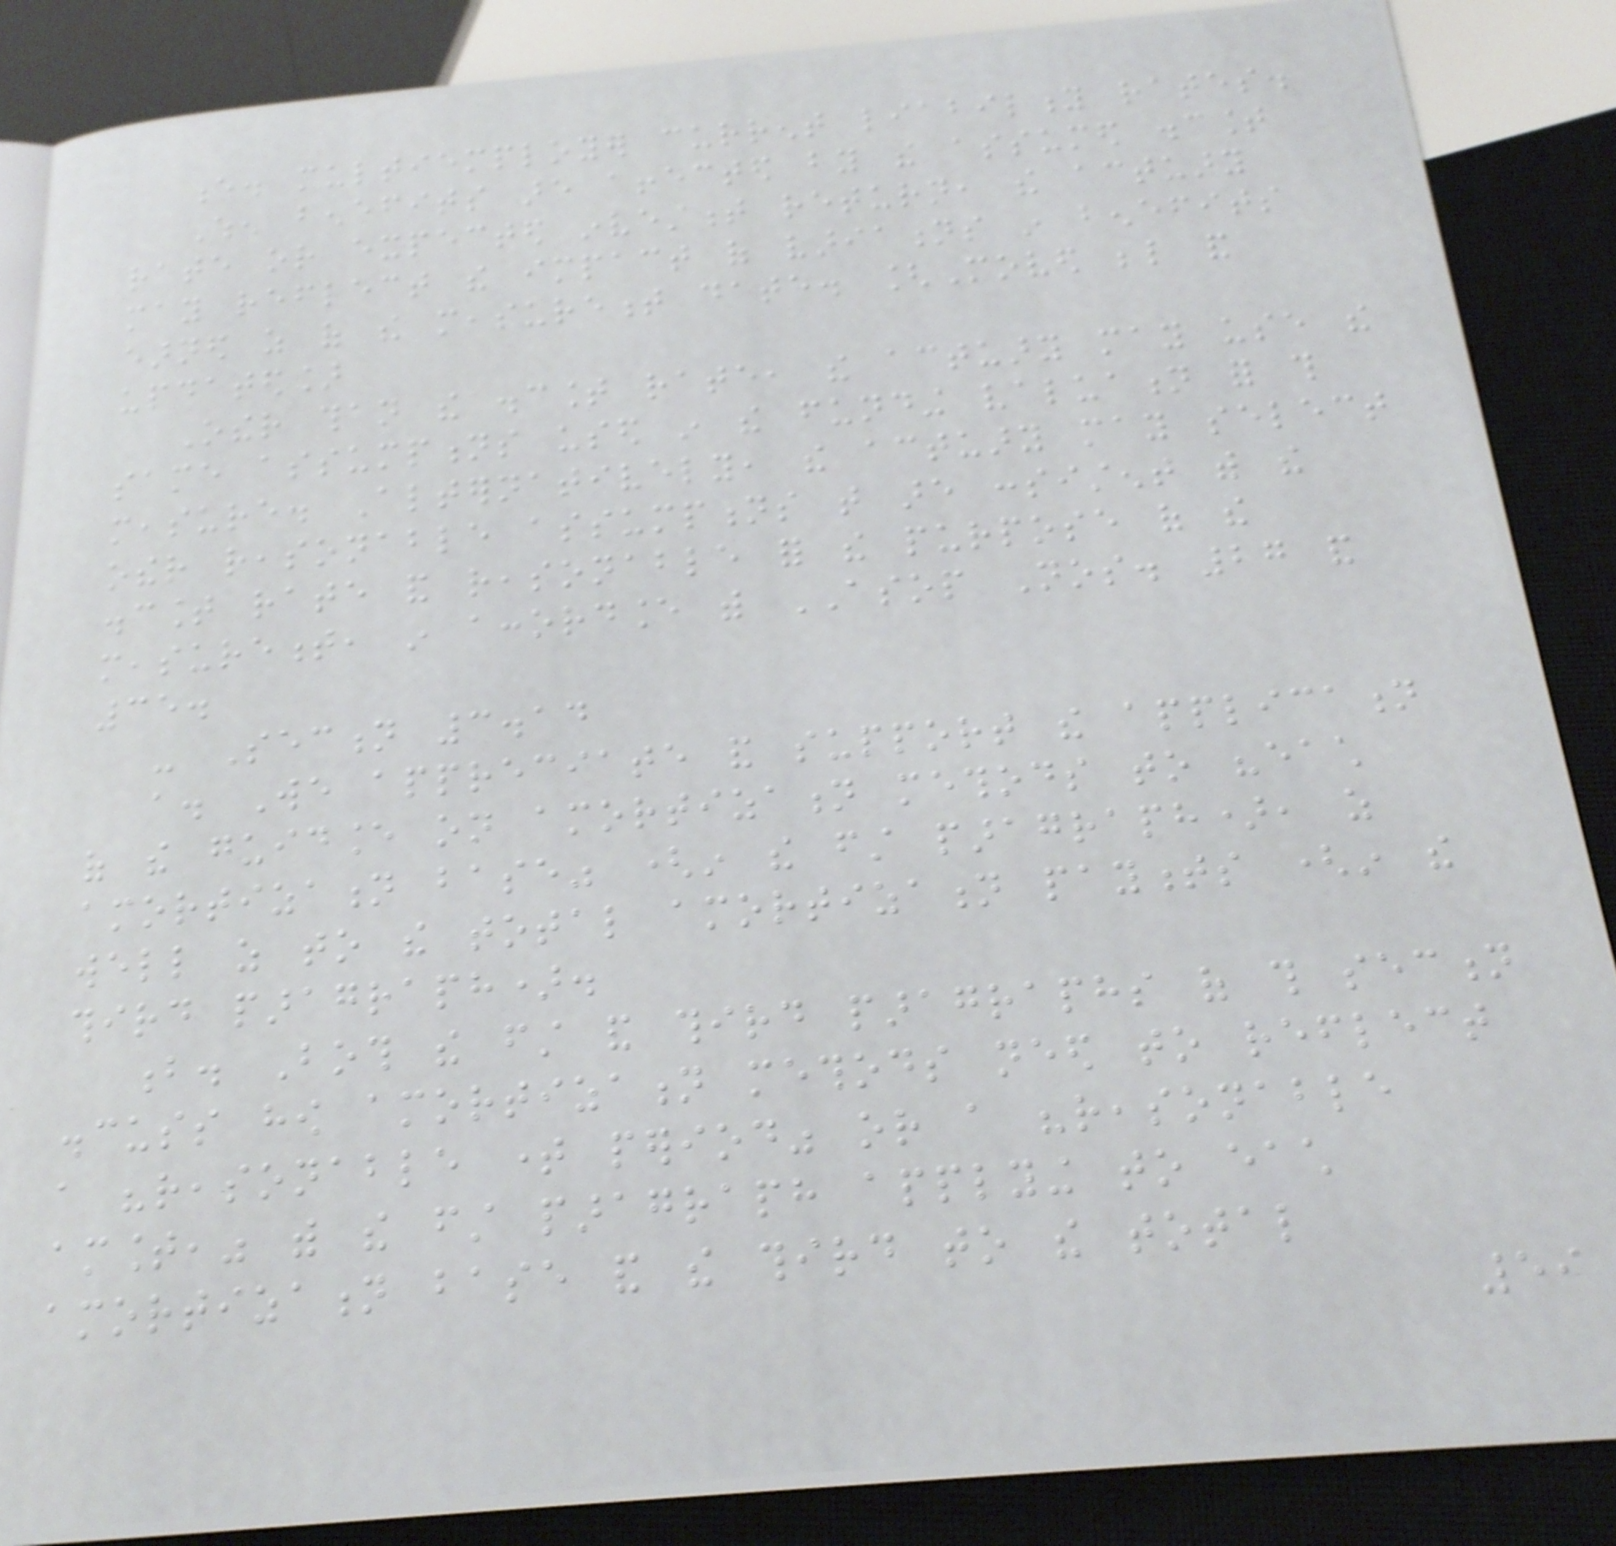e. multiemployer current liability rates.
When benefits are affected by the assumed discount
rate or expected investment return, the actuary
may reflect the impact of variations in benefits
earned as of the measurement date. [Moved below and
updated]
Other than the discount rate, the actuary may use the
same assumptions used in the funding valuation for this
measure. Alternatively, the actuary may select
other reasonable assumptions that are consistent with the
discount rate and reasonable for the purpose of the
measurement, in accordance with ASOP Nos. 27 and
35.
- Section 3.14
a. We appreciate and support the application
of the guidance on amortization methods to "each
amortization base" (in the first paragraph), as
well as to the total amortization payments (in the
third paragraph).
b. Both the first and third paragraphs of this section
discuss how amortization methods need to reflect
a "reasonable time period" or a "reasonable
amount," with the first paragraph applying to each
amortization base and the third to the total
59
